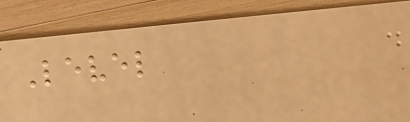Level
